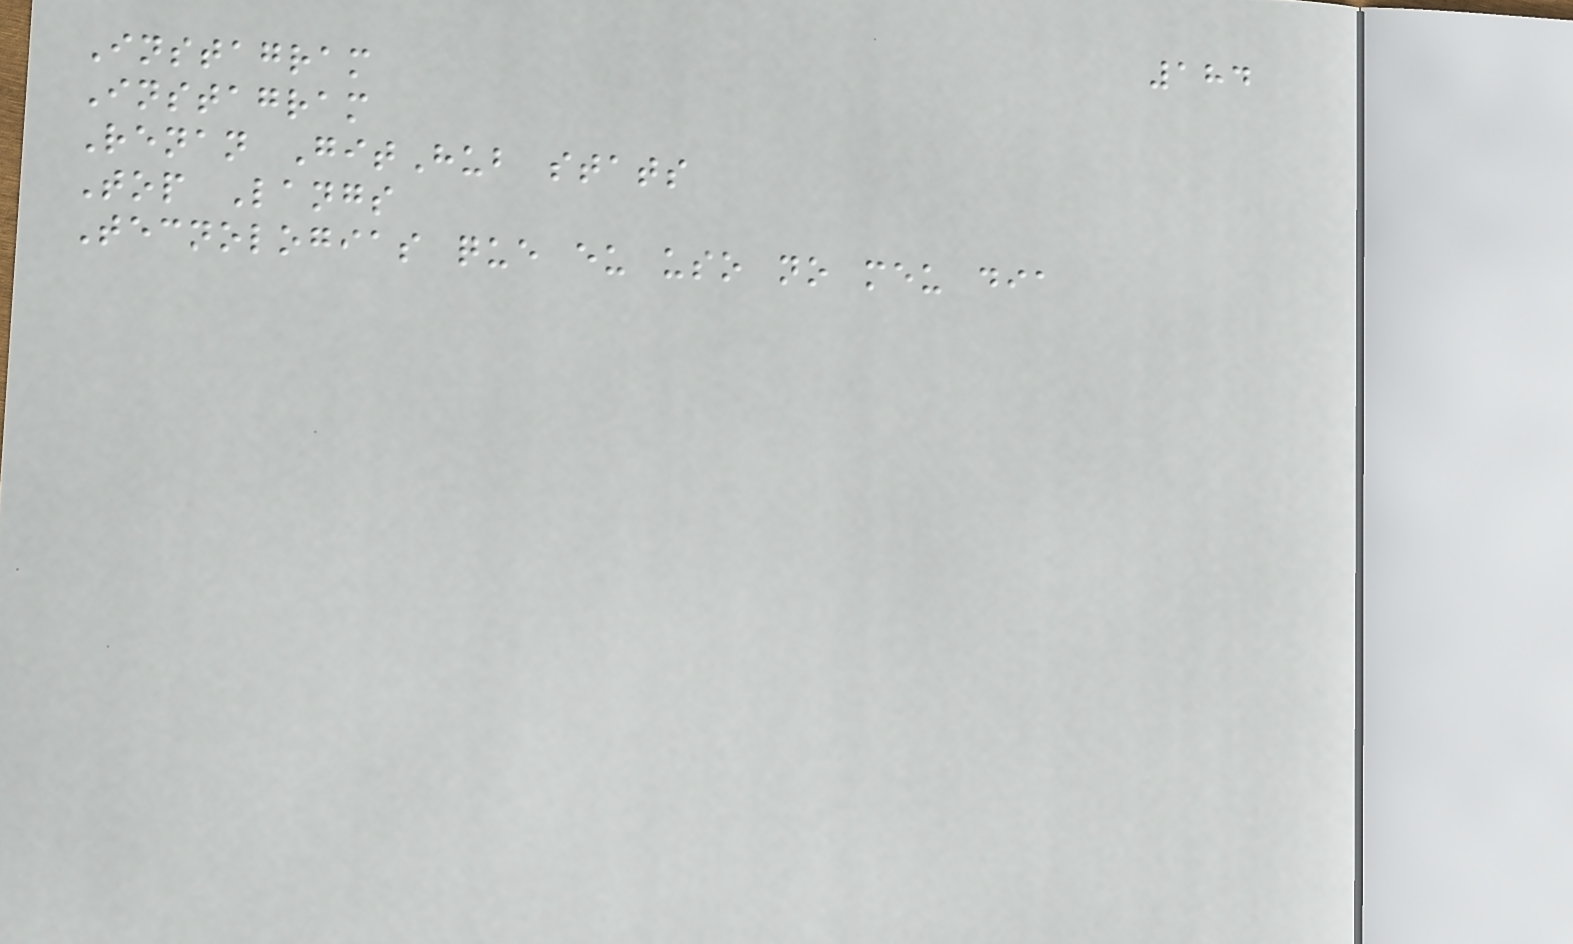184
Instagram
Instagram
Renan GitHub stats
Top Langs
Tecnologias que eu uso no meu dia
